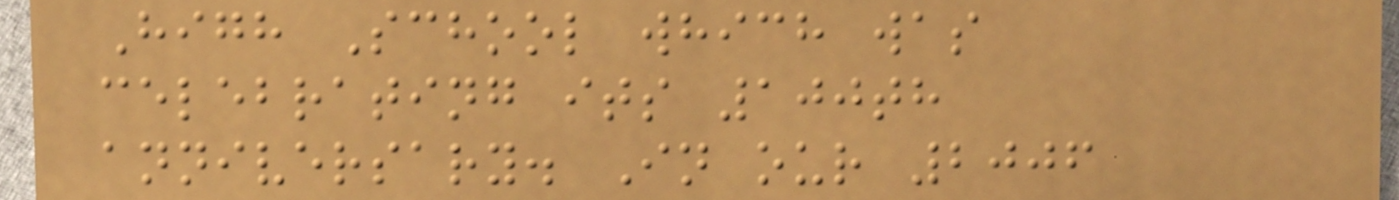High School which was
celebrating its 100th
anniversary. In our 2006
